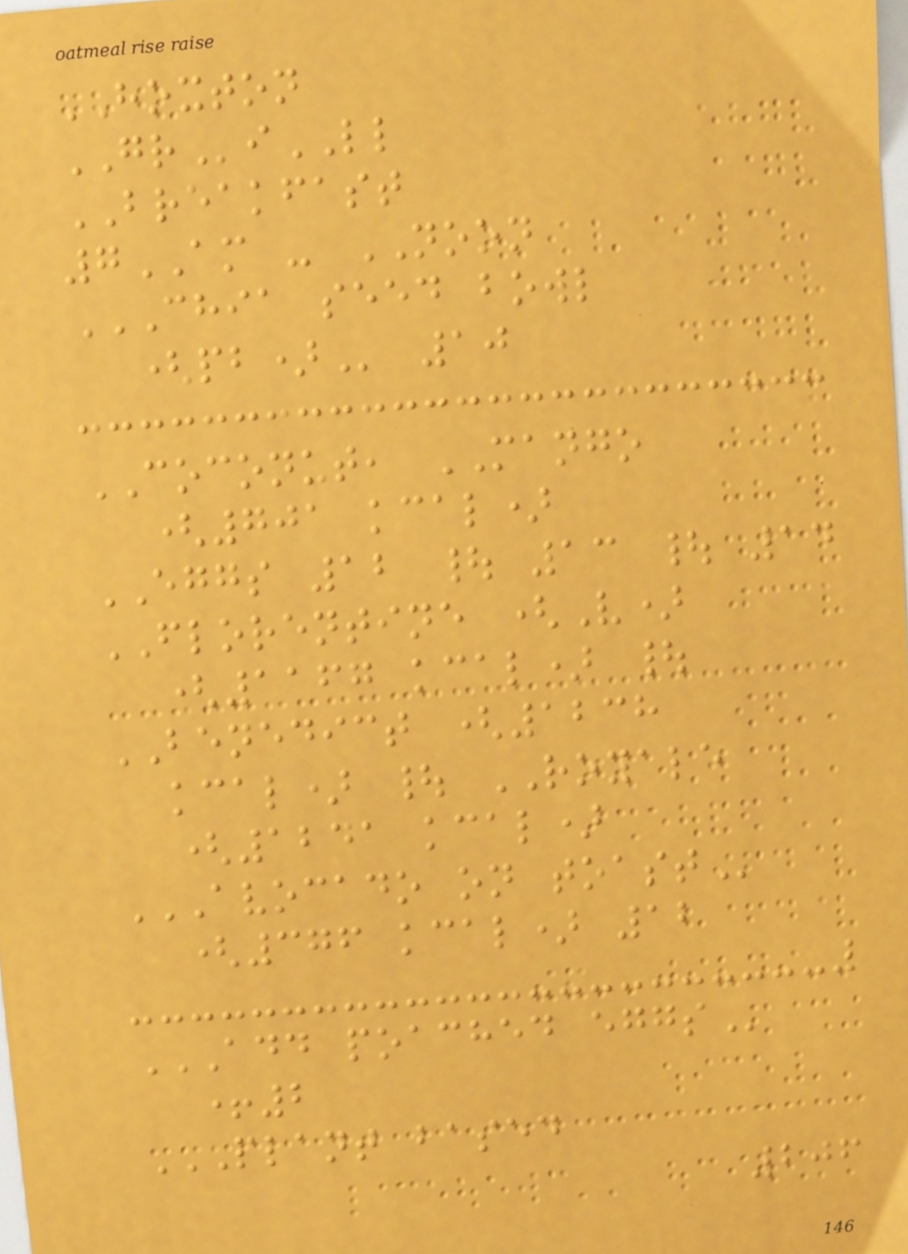HOXTON
GRiLL
BREAKFAST
7AM - NOON
CHIA SEED BOWL
(PB) 10
COCONUT, MANGO
(701 kcal)
EGGS 12 | 13 | 14
FLORENTINE (V)
(1167 kcal) |
BENEDICT (1238
kcal) | ROYALE
(1241 kcal)
AVOCADO ON TOAST
(376 kcal) 12
ADD POACHED EGGS
+2
PLANT BASED
206
